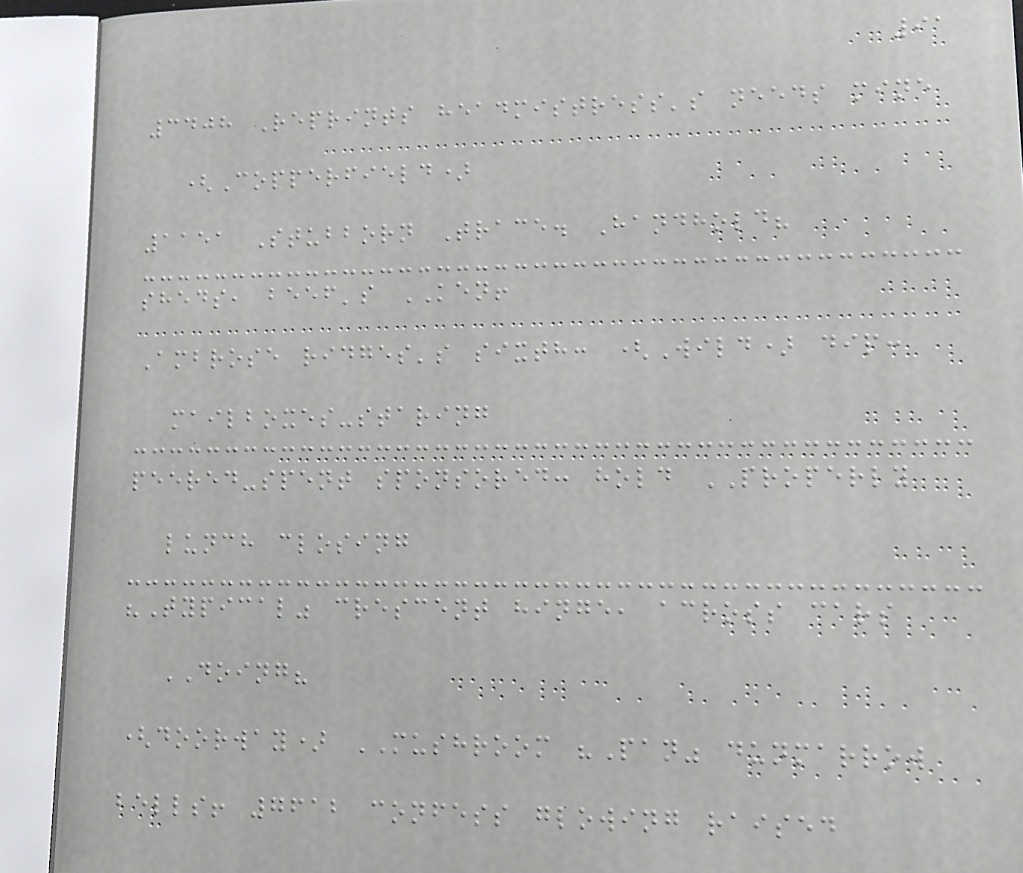91
3408 Reprints headmistress's needs mine
(Copperfield)
1151 Stubborn Trace. Handhold?
sheds, beef's KEN!
Ambrose ridges's sixth: (Wild) dip:
mailboxes-staring
peered-spent sponsored: hold PROPERLY
lunch closing
"Typical" crescent hinge, across cars
DOING?
(doorway) MUSHROOM "Pan" dunmarrow
bells! 7612 confess glowing raised
